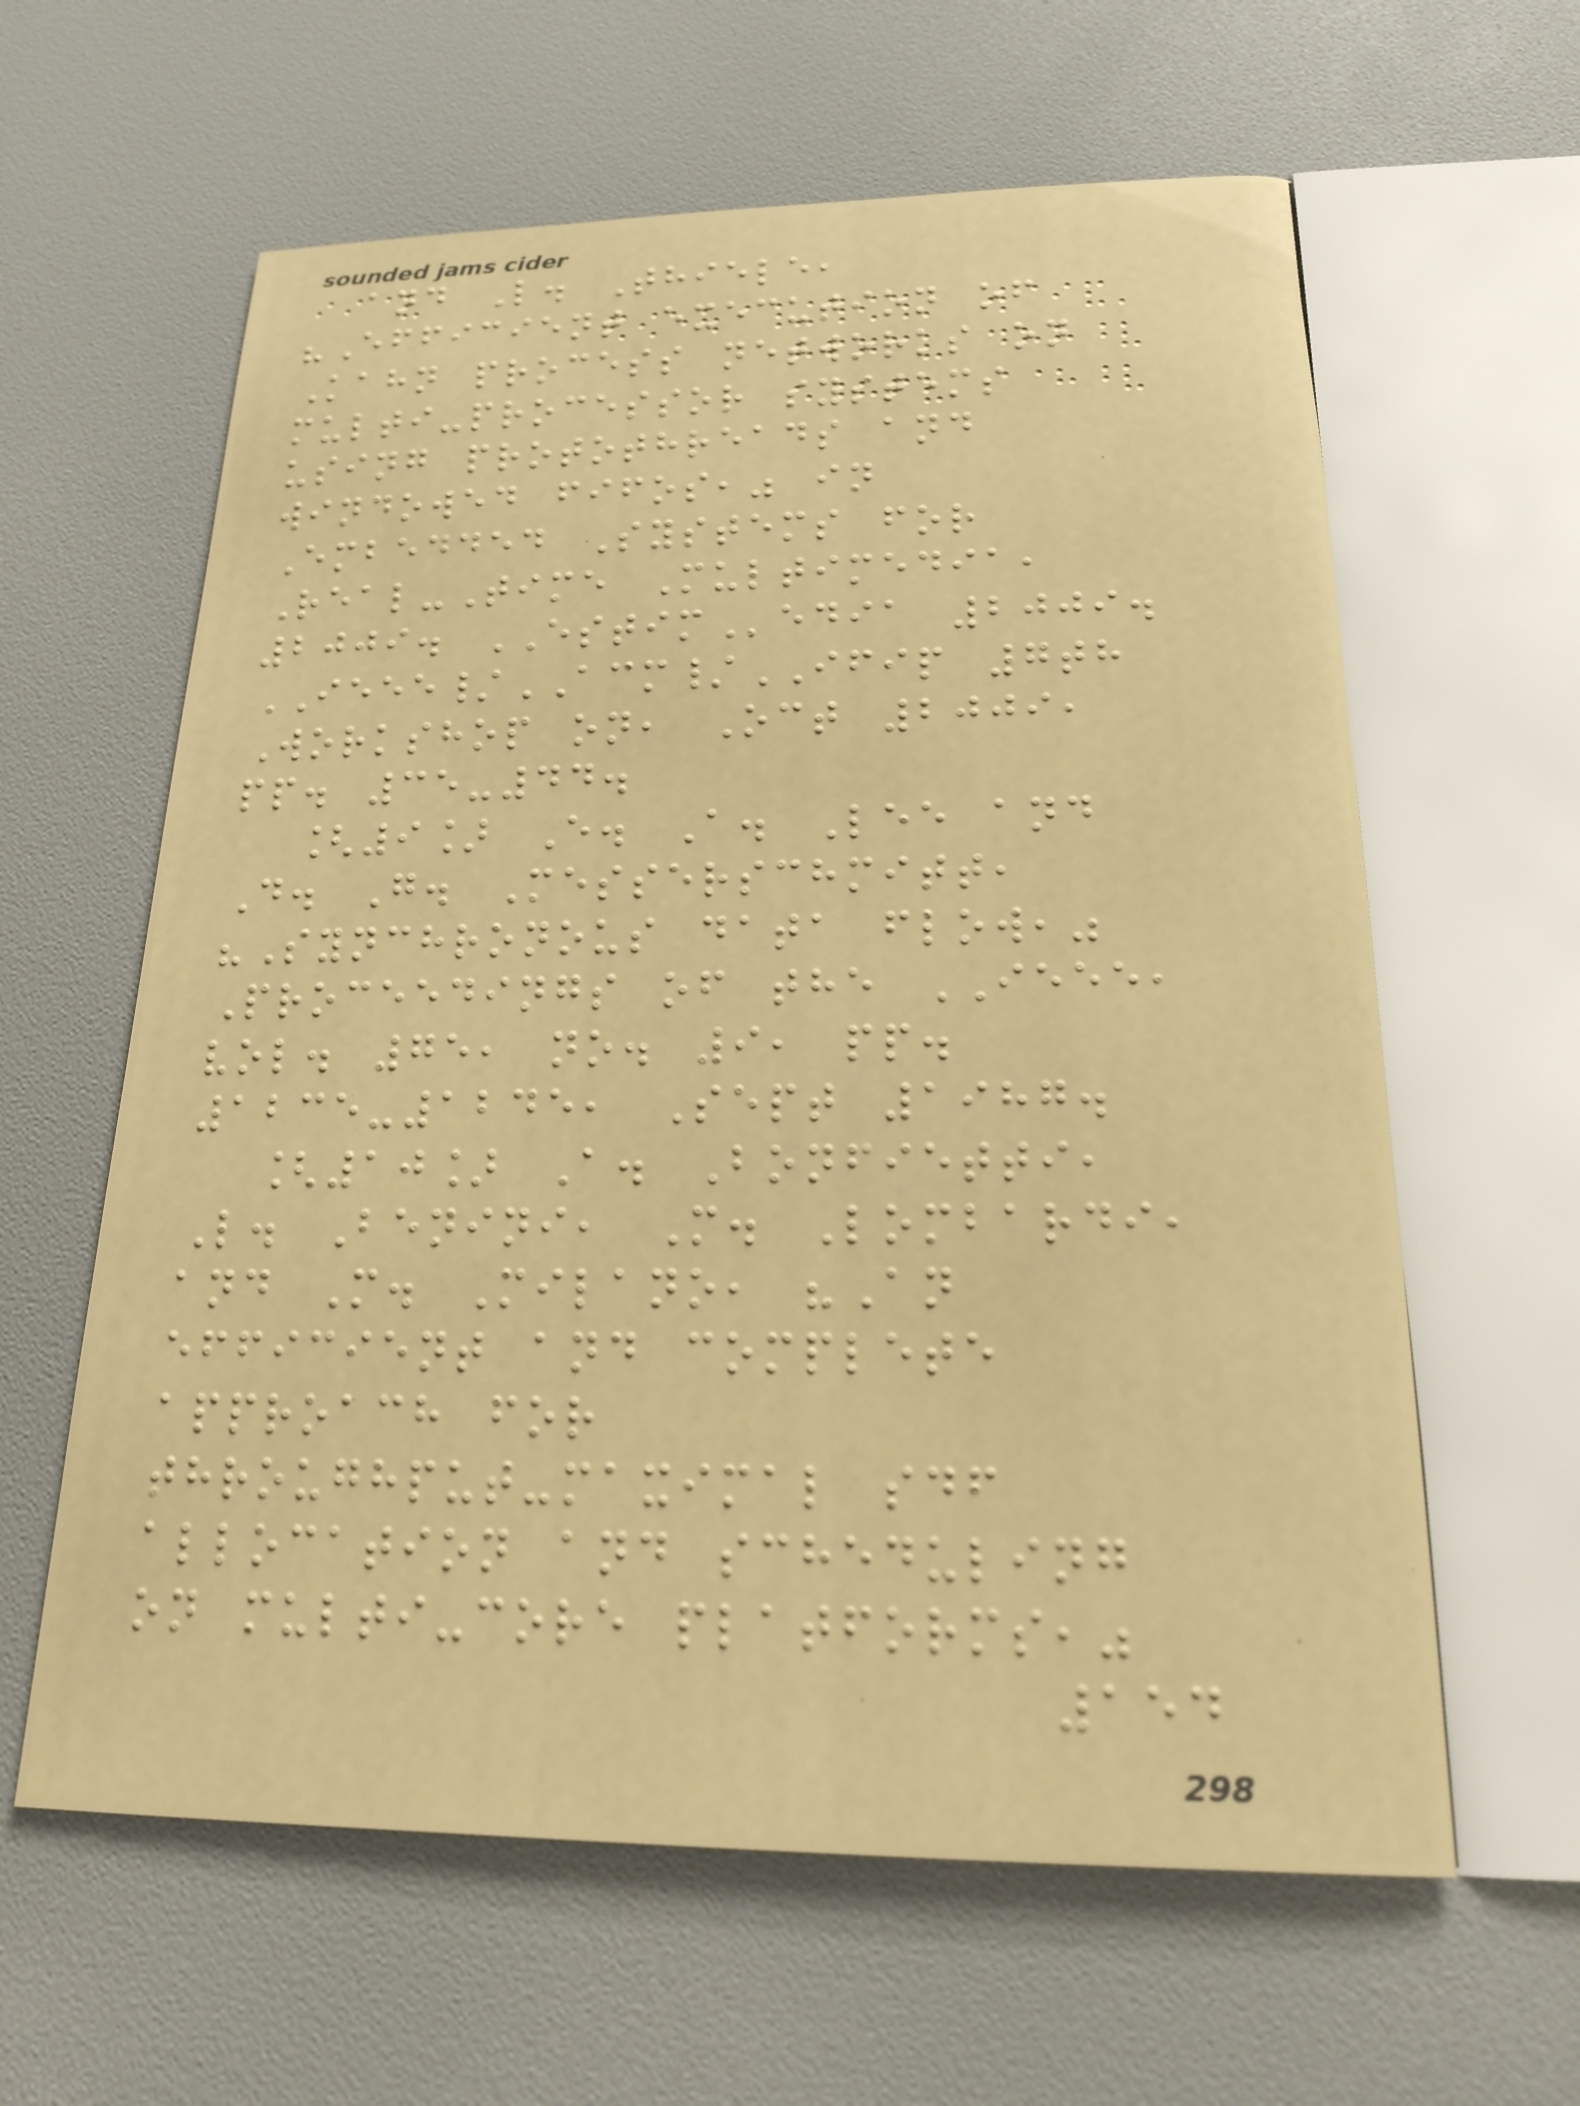and L. Thiele,
"Efficient execution of
Kahn process networks on
multi-processor systems
using protothreads and
windowed fifos," in
Embedded Systems for
Real-Time Multimedia,
2009. ESTIMedia 2009.
IEEE/ACM/IFIP 7th
Workshop on, Oct 2009,
pp. 35-44.
[9] E. A. Lee and
D. G. Messerschmitt,
"Synchronous data flow,"
Proceedings of the IEEE,
vol. 75, no. 9, pp.
1235-1245, Sept 1987.
[10] A. Bonfietti,
L. Benini, M. Lombardi,
and M. Milano, "An
efficient and complete
approach for
throughput-maximal sdf
allocation and scheduling
on multi-core platforms,"
154
